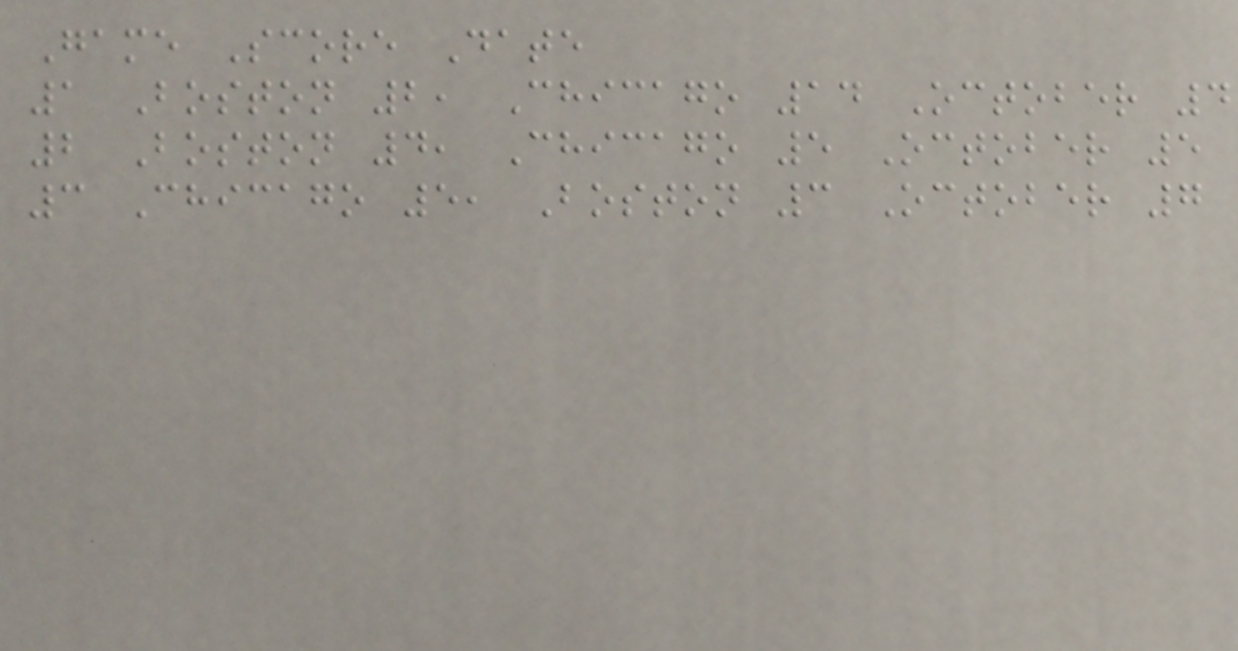Game Score Date
1 Boston 2, Chicago 14 October 4
2 Boston 4, Chicago 5 October 5
3 Chicago 5, Boston 3 October 7
